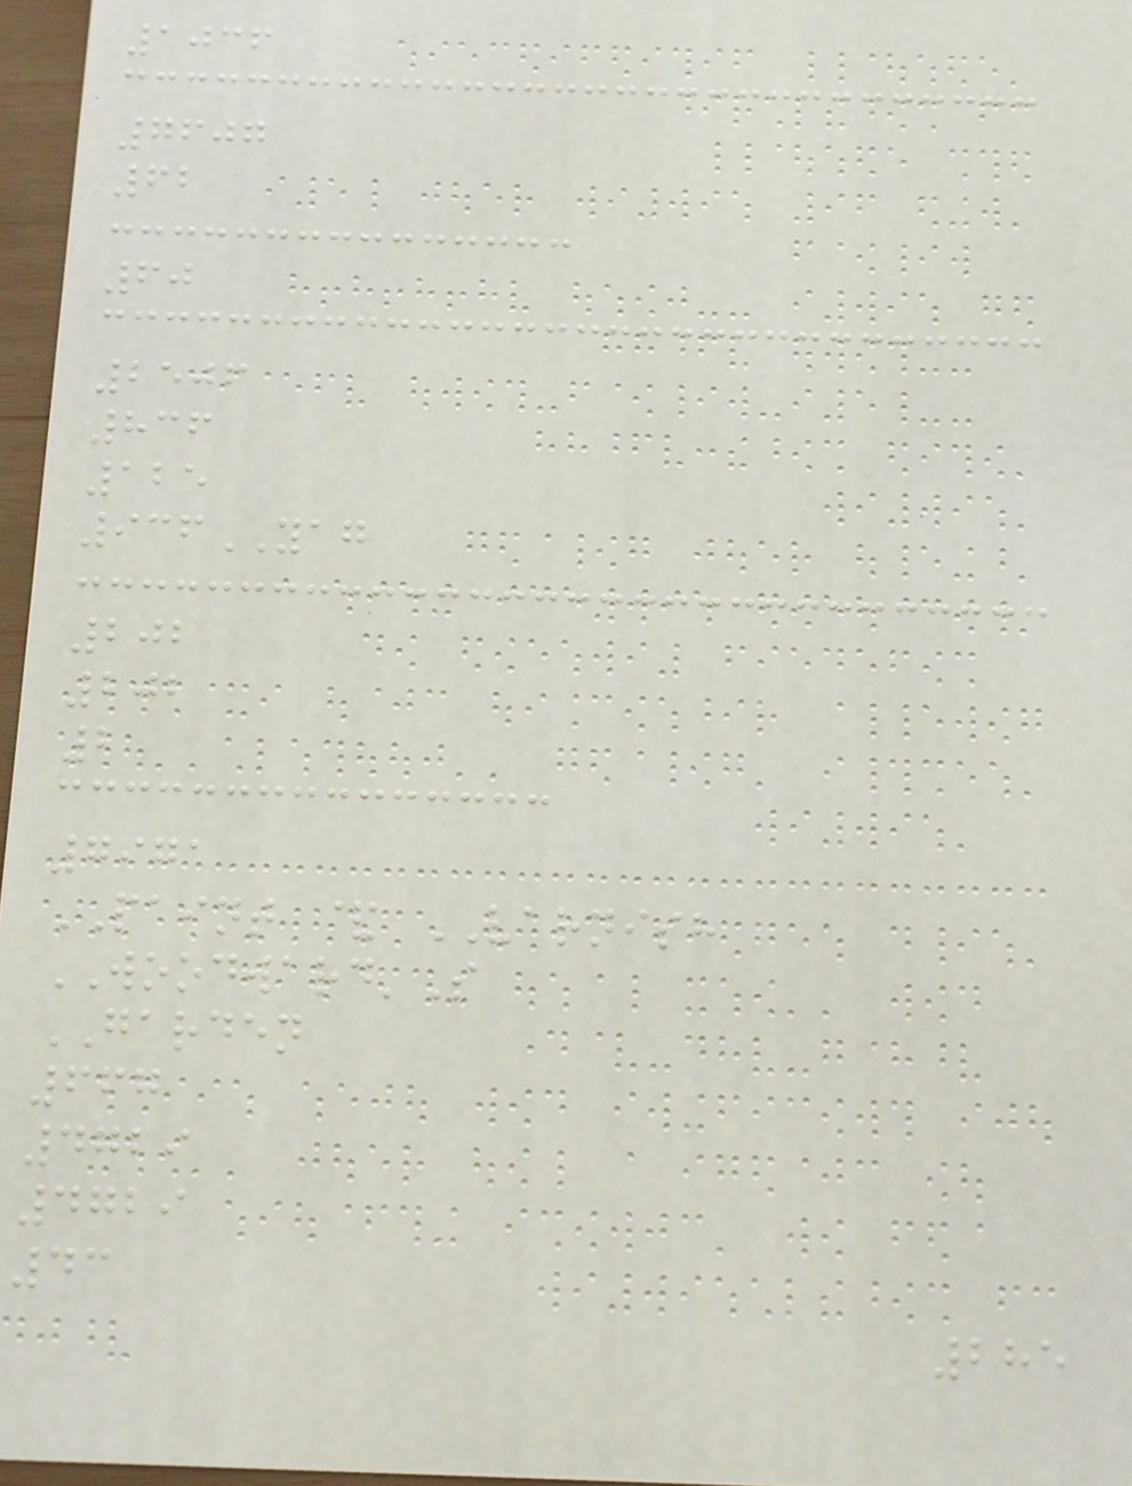1036
7607
62
60
2506
836
125
936YAG
202
202
2
7971
PAINT & VARNISH
WOODWARD'S
GARDEN
667
4729
4729
43
285
